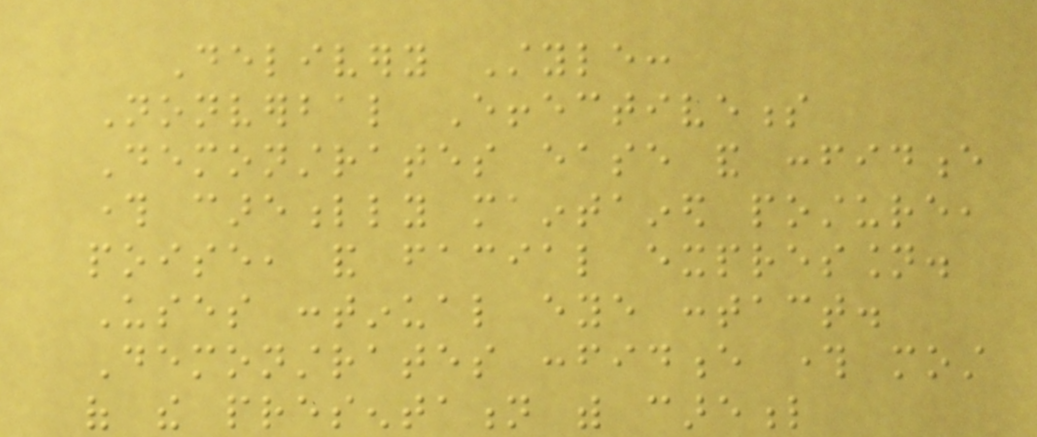Delivery Style:
Nonverbal Effectiveness
Demonstrates ease and confidence
through carefully maintained posture,
poise, and facial expression.
Uses continual eye contact.
Demonstrates confidence through most
of the presentation with careful
